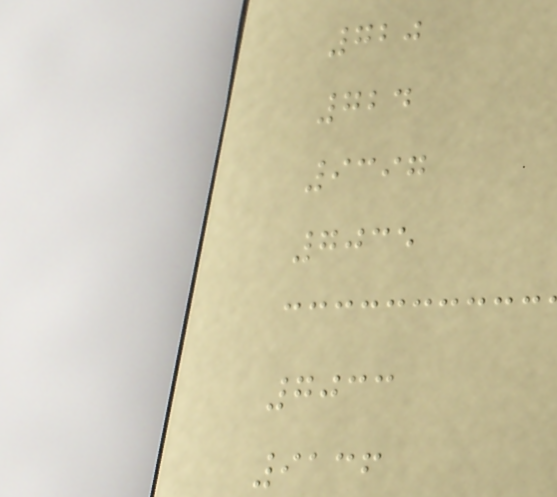720
724
9397
7035
7033
9136
